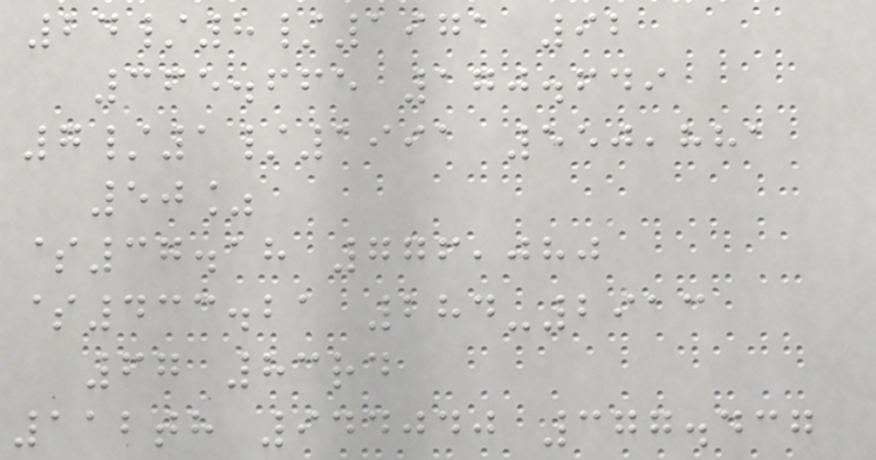24/8/1971 92
365.665 170.649
7/1/1991 550,881
50%
$37.18 776,080
$433.21 284-2913
67 83rd
112th 944040 377.437
